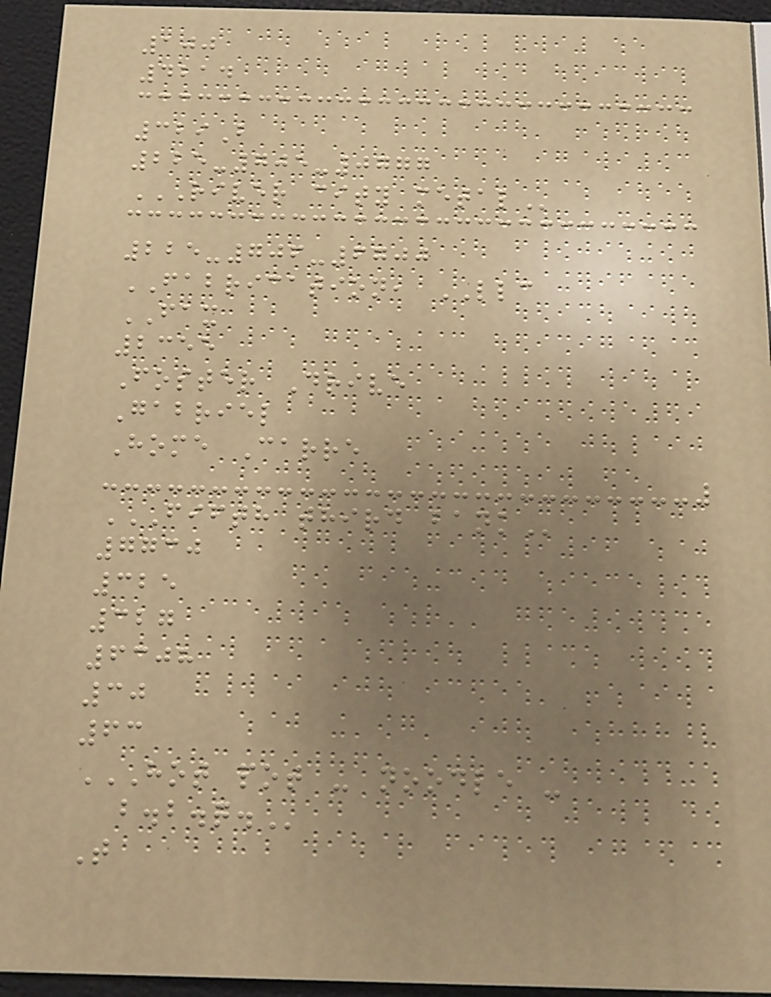100
4214
329B
225-705-0777
RIVER CITY METAL
225-706-6700
FABRICATION, LLC
FAX
2355
Foster Drive
Gabriel
Home Carre
FIFTH THIRD BANK
7730
325
327
6308
30
63
HOT POT - NOODLE -
B.B.Q.
T
